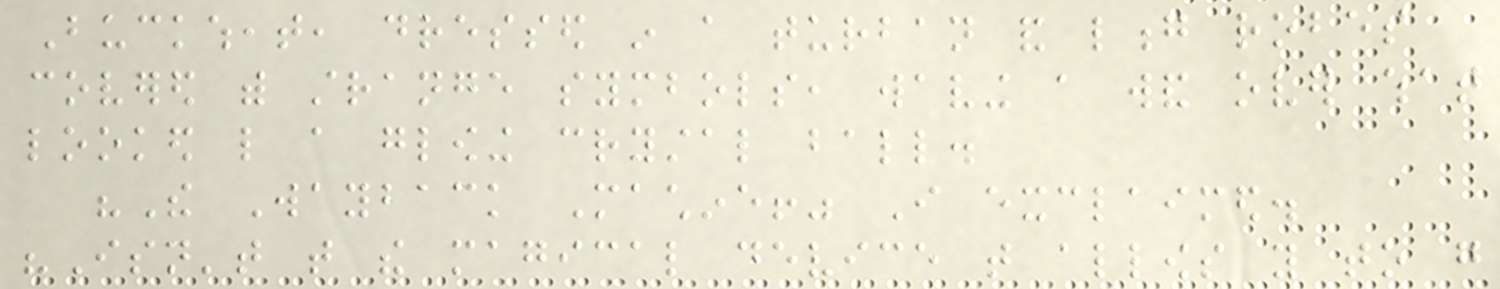Buckwheat, dressed in a turban and long robes
covered with strange symbols, waving a wand over what
looked like a glowing crystal ball.
"The Wayback Machine!" I exclaimed.
"Isn't that the magical device that allows you to go
